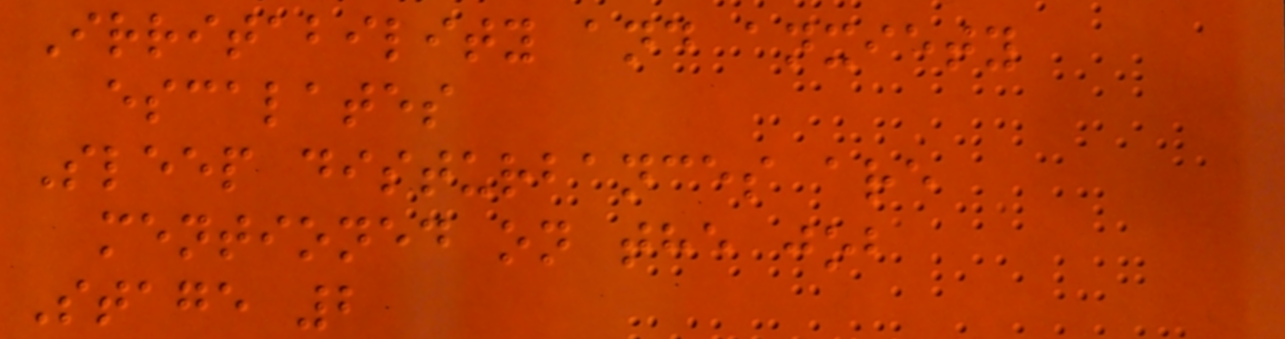Irritability and anxiety
escalates
Sleep disturbances are
mentioned on the job
Stage 2
